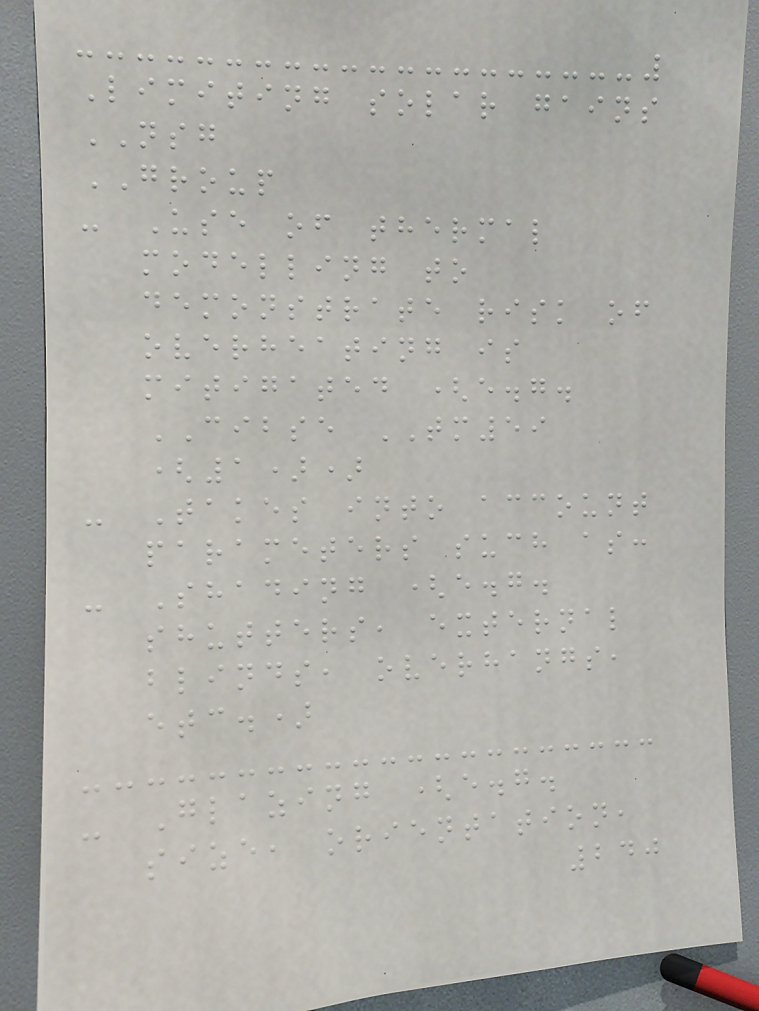Limiting solar gains
NSG
GROUP
- Use of thermal
modelling to
demonstrate risk of
overheating is
mitigated (e.g.
CIBSE TM59
(1))
- Takes into account
parameters such as:
- Shading (e.g.
shutters, external
blinds, overhangs,
etc.)
- Glazing (e.g.
size, orientation,
240
